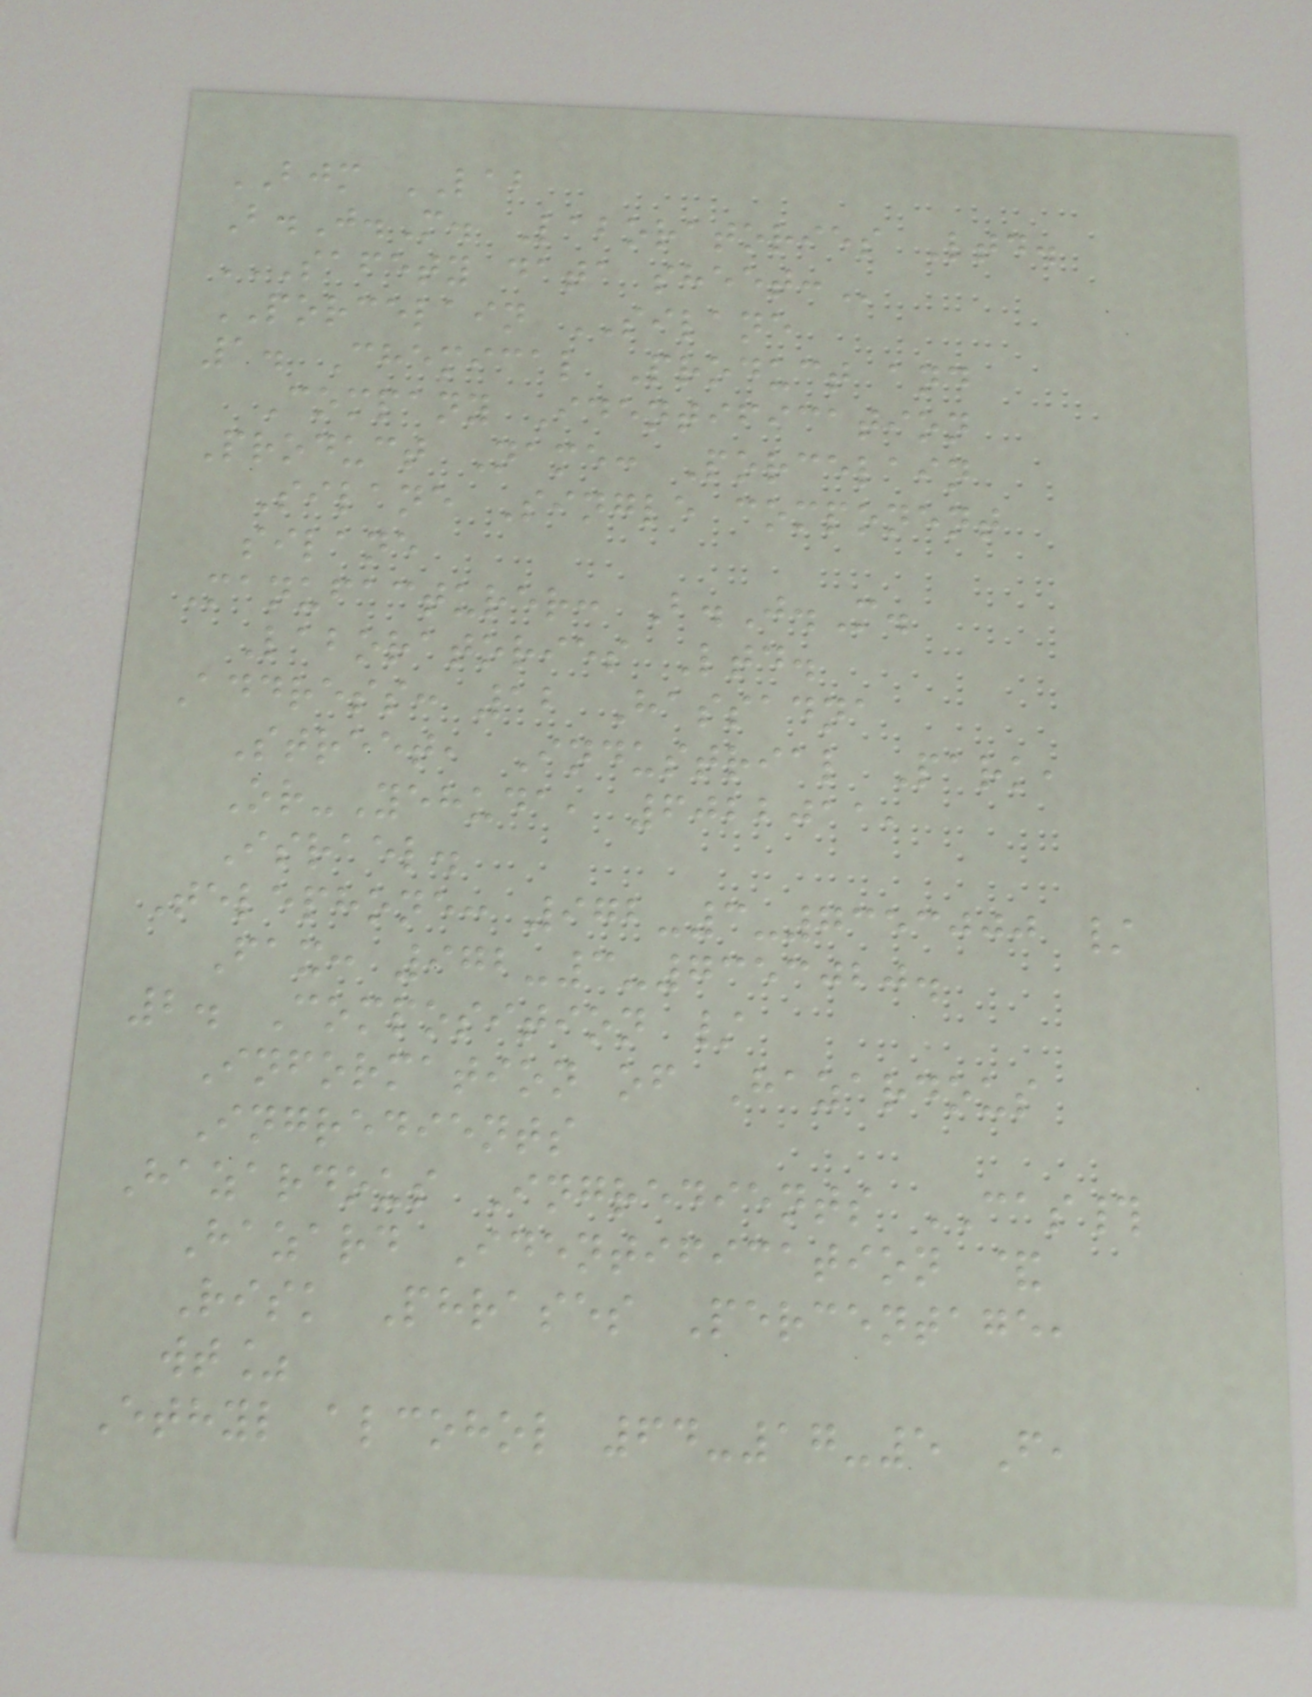BJM LAB
B.J.M. Laboratories Ltd.
SAFETY DATA SHEET:
PORCELAIN SILANE
1. Chemical Product and
Company Identification
Product Name: Porcelain
Silane Single component
silane
Manufacturer: B.J.M.
Laboratories Ltd.
Address: 12 Hassadna
Street, Industrial Park,
Or-Yehuda, 6022011,
Israel.
Telephone: 972-3-7353000 /
Fax: 972-3-7353020.
2. Composition /
Information of Hazardous
Ingredients
Hazardous Ingredients CAS#
Hazard Identification &
Risk Phrases Percentage,
wt%
Ethyl alcohol 64-17-5 F,
